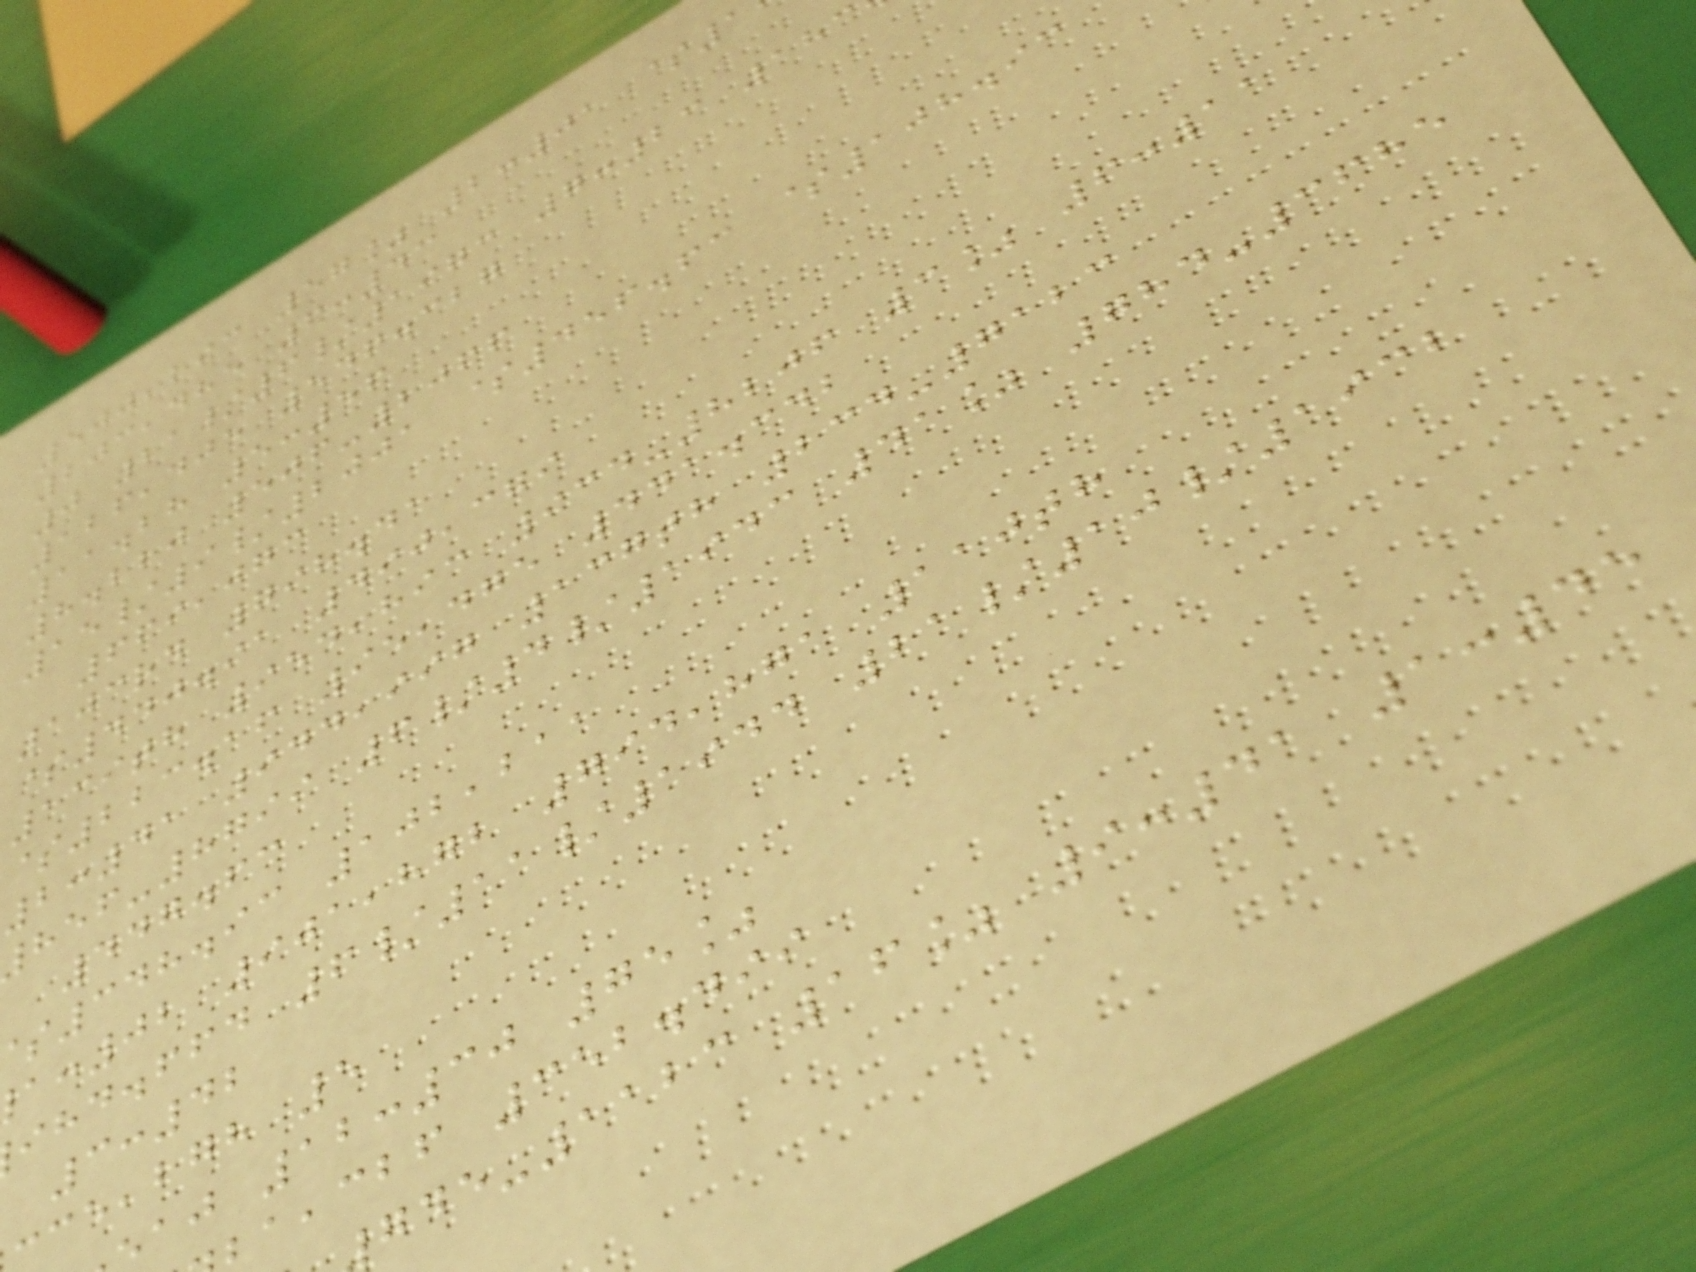500,293 57% 2:01 $1
203,485 6:43
0 21/6/1973 7:23 183
126,405 546.327
11.28 5:56
8.220 506-2066
15/9/2001 $456.63 $108.93
669,073
103rd 798.41
$440.91 490,379
139th 954,893 934-8206 3% 6:11
$223.16 95,475 441.342
2:41 944,997 137th 234-7123
856-8799 6/4/1943 41% 784-3685
447.63
348.93 102,211
:02 901,872 794,871 110th
ihd.ffd 6/11/1944 21/10/1932
3:42
,bgh 5
aj 12:30 75%
,cbf 352.499
-1123 16% 9:41 1:45
